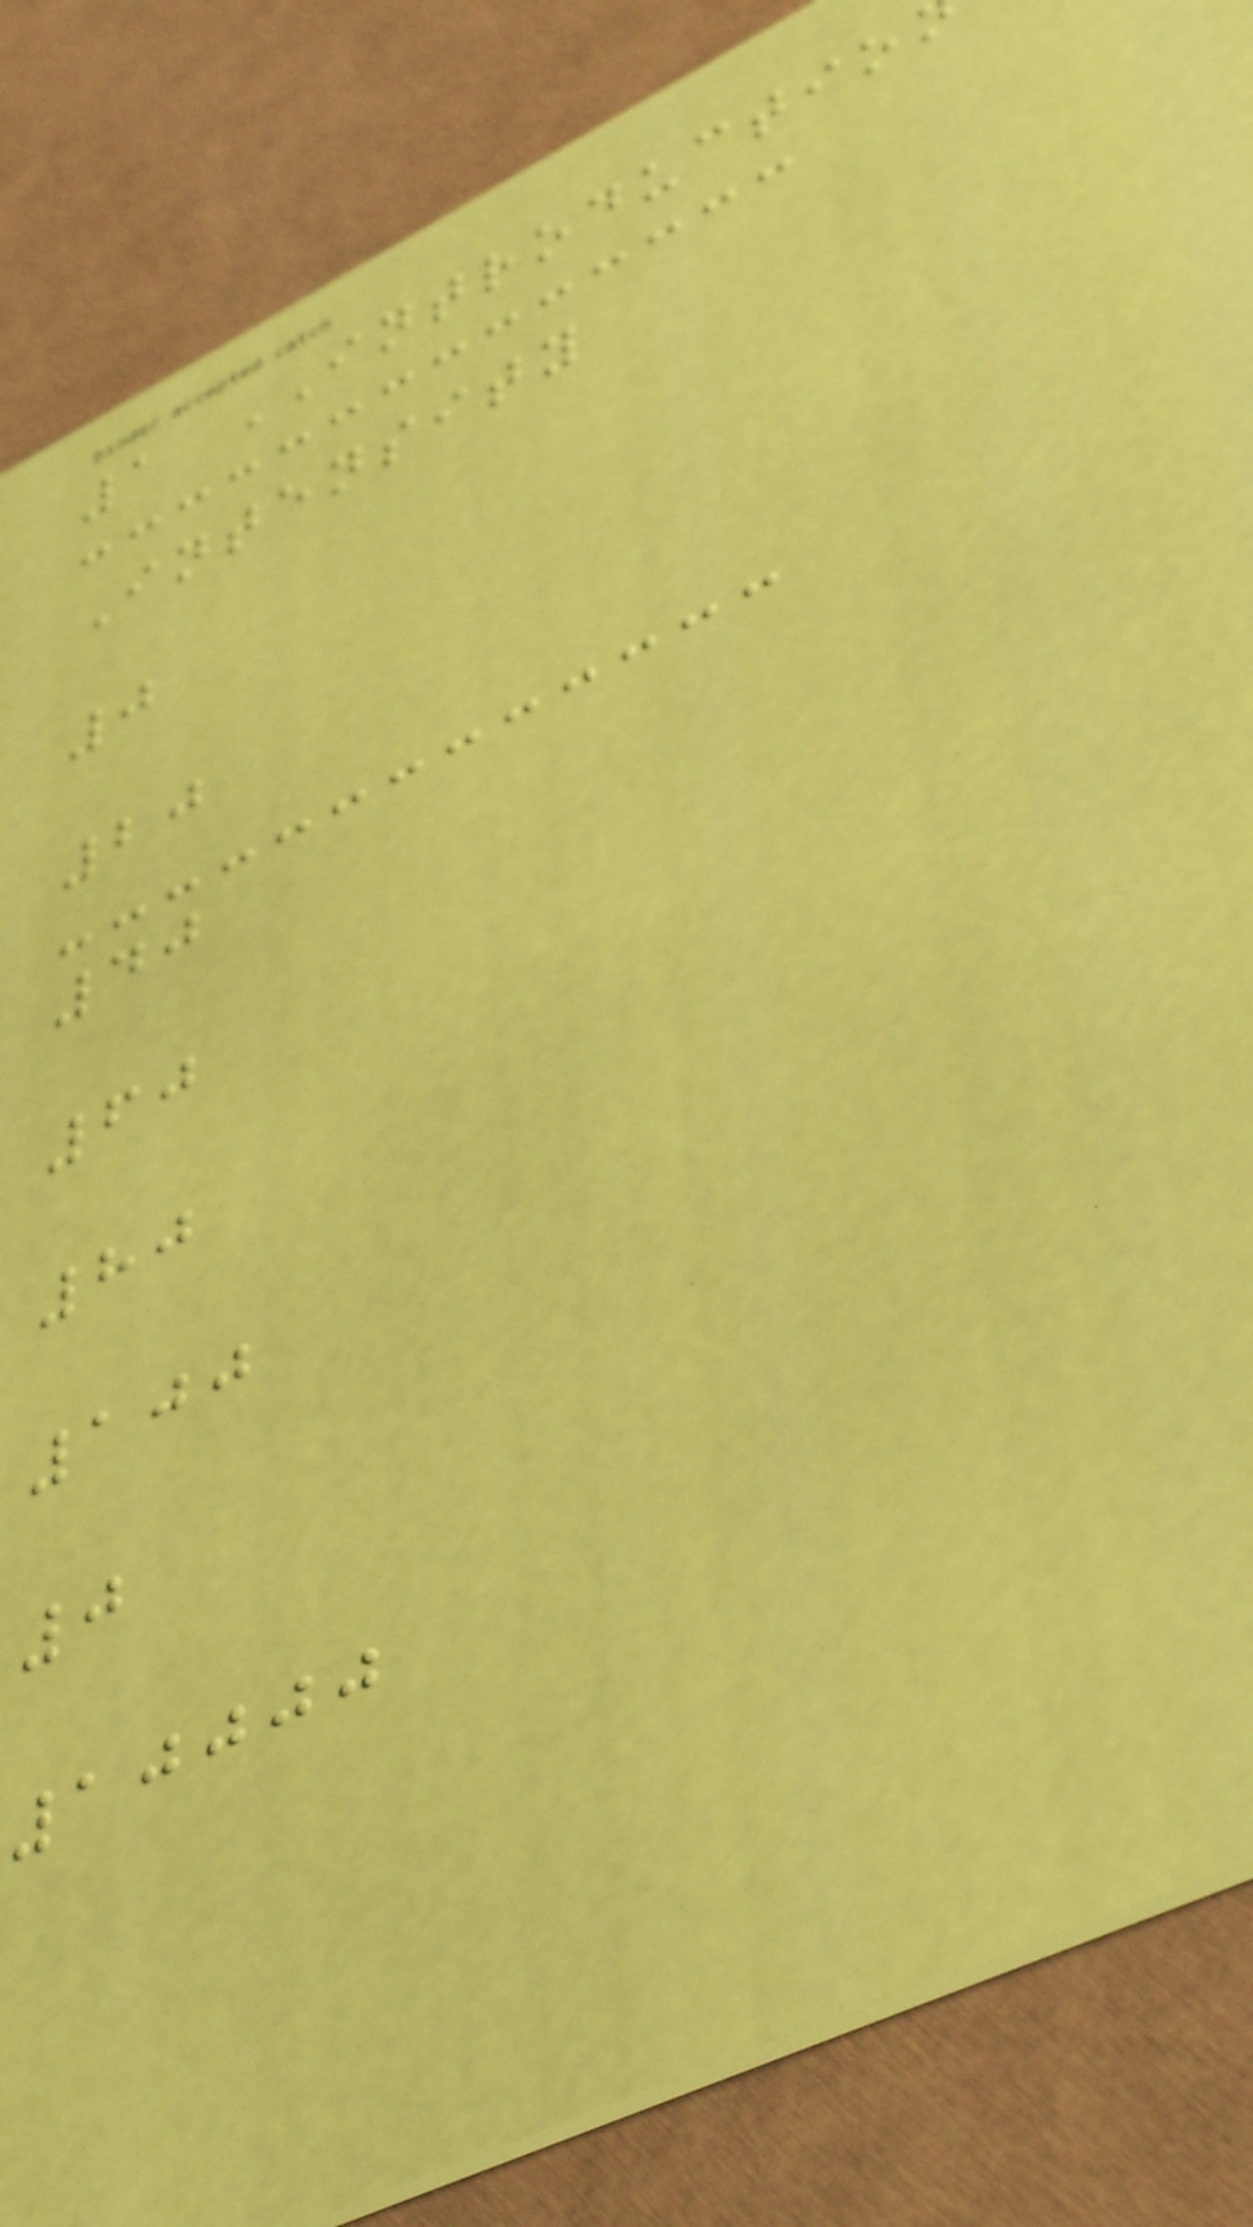1 INTRODUCTIO
Intensity
0
20
40
60
80
100
0
10000
